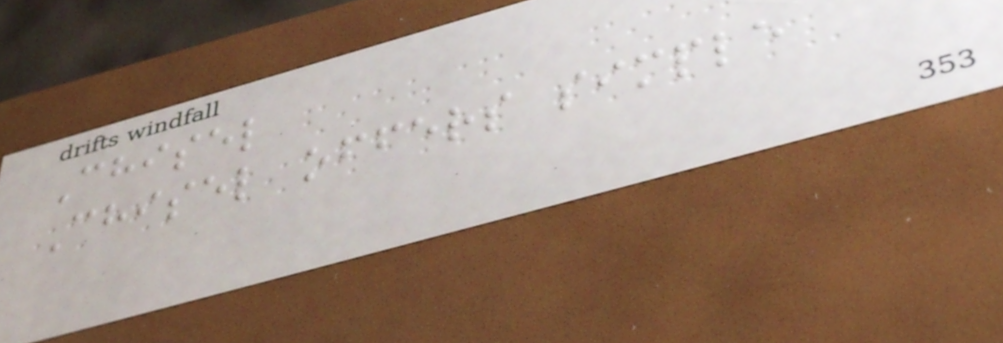Chisel
Chisel offers simple
